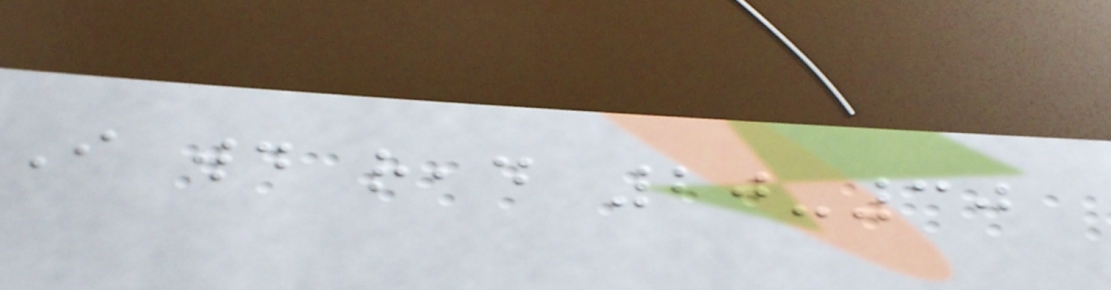I would read 20-30
